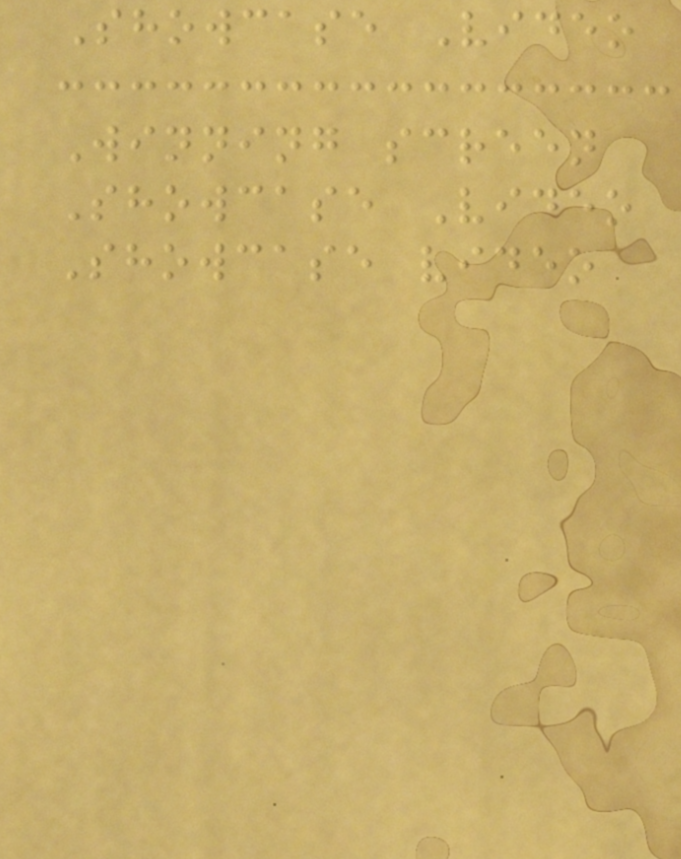Showcase Video
Winning screen
Showcase Video
Showcase video
